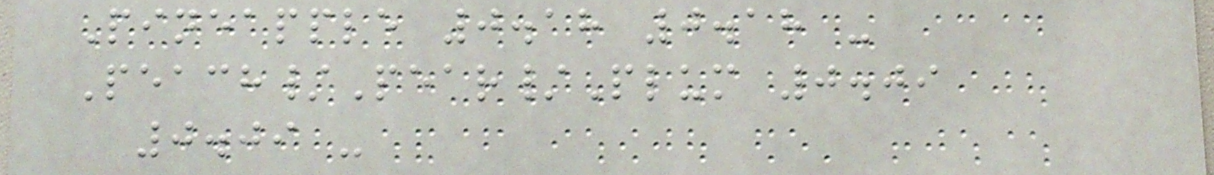Pineapple 0.18 0.18 -
Peach/Pear/Plum 0.09
0.09 -
